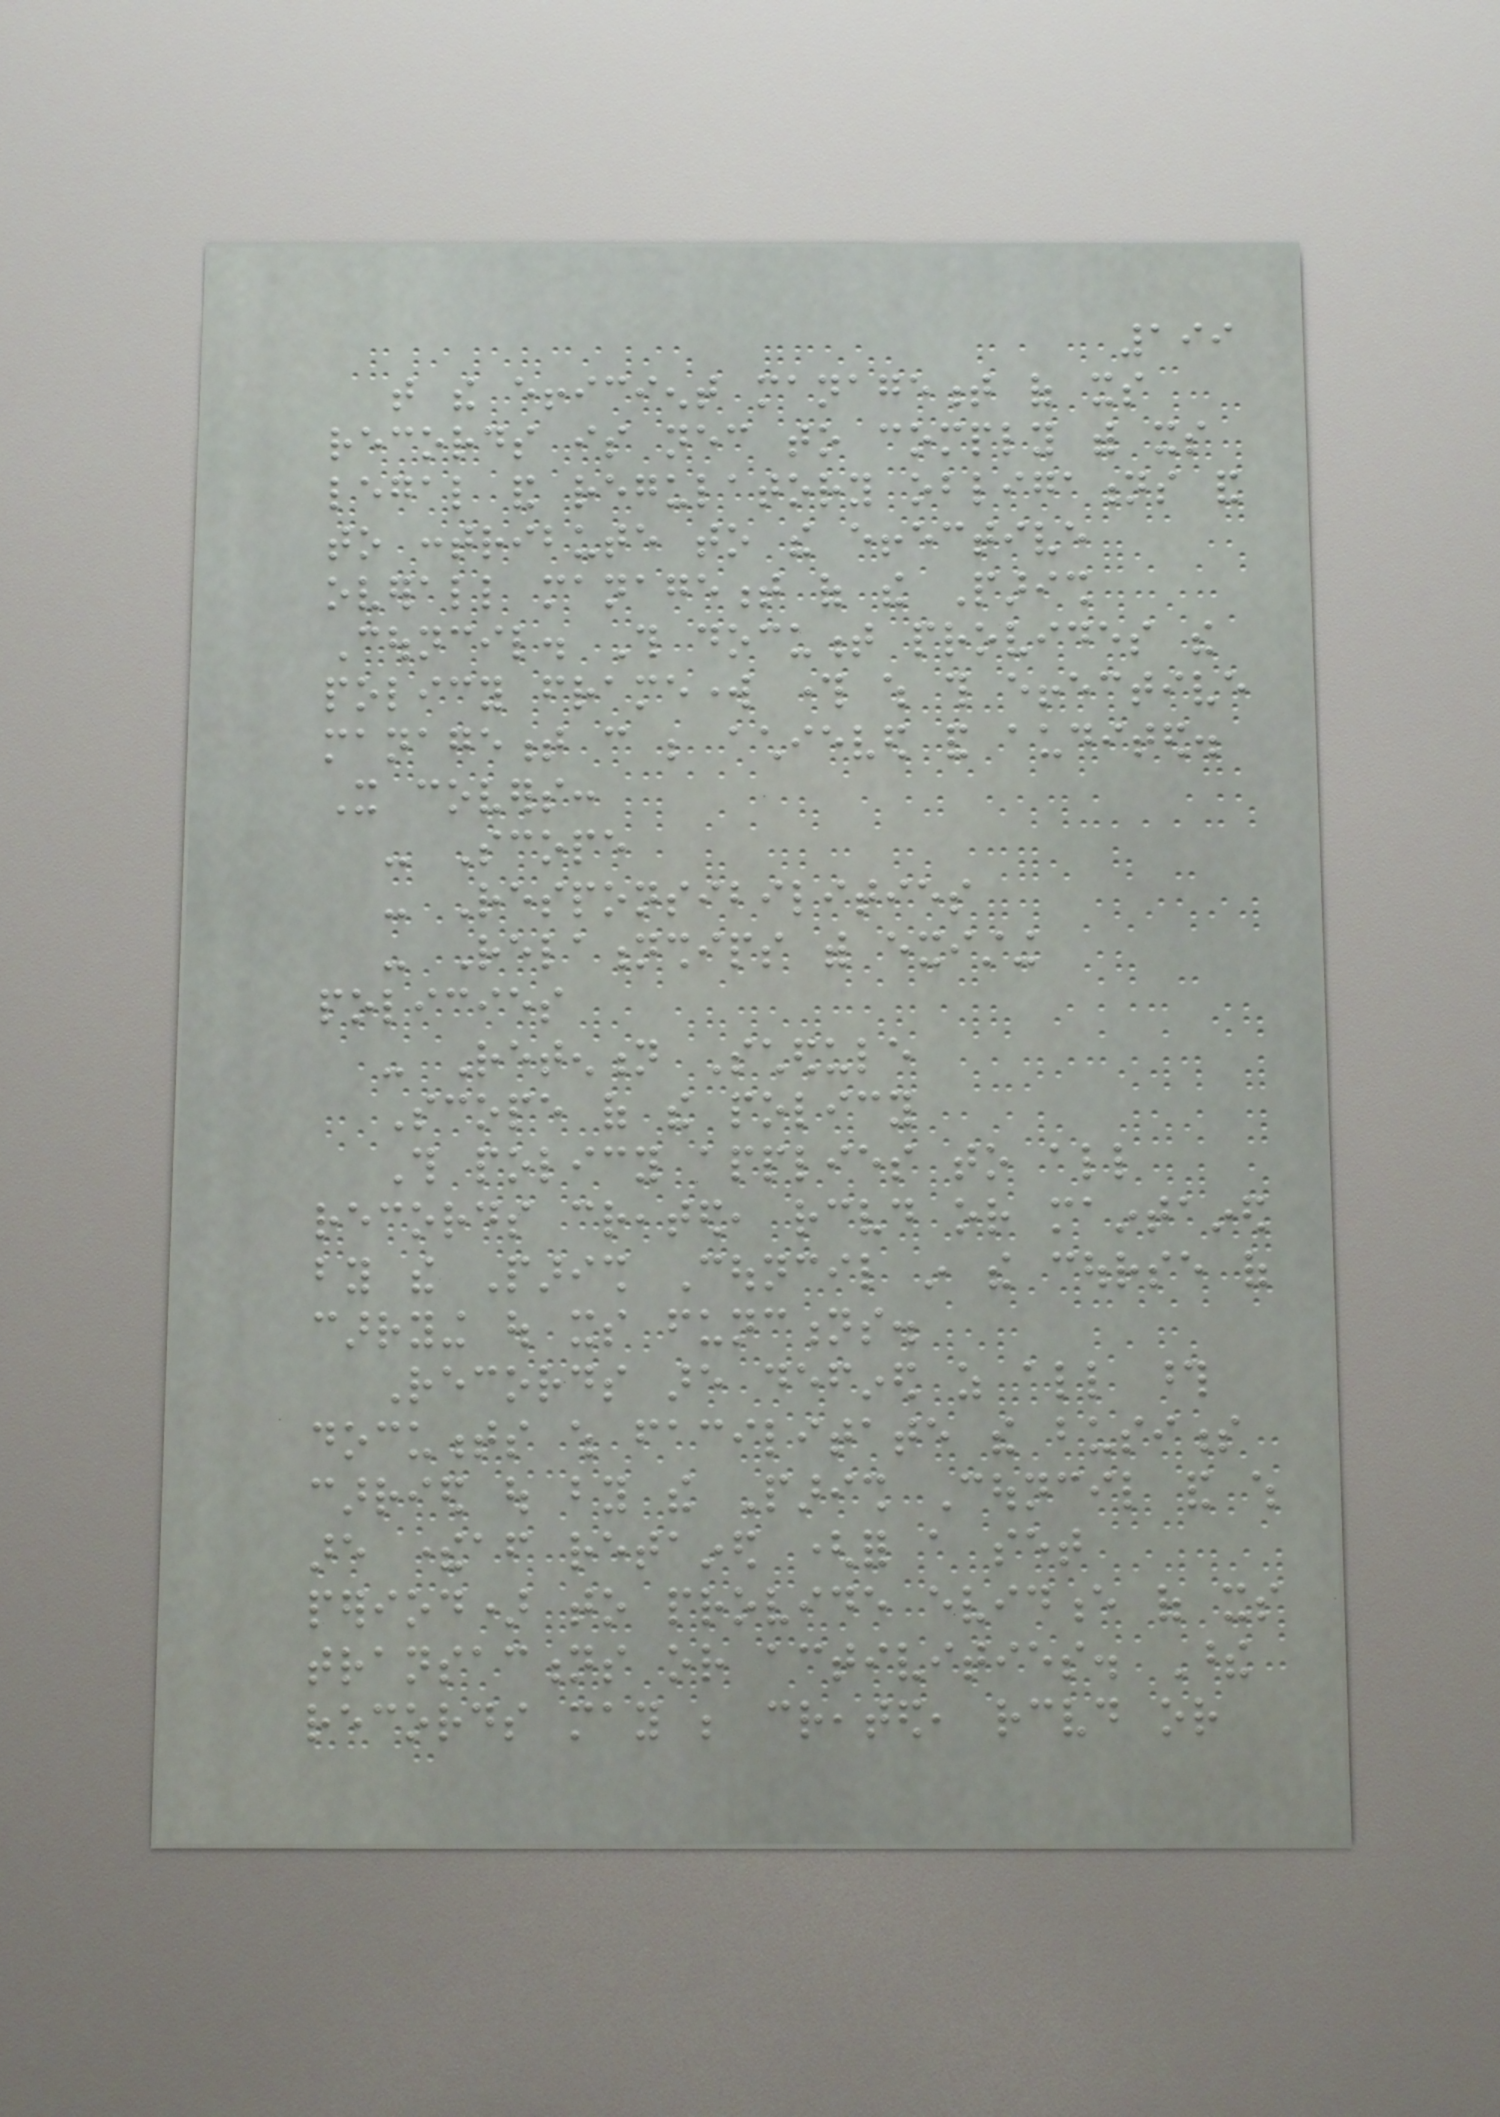199
that the efficient management of its
records is necessary to comply with its
legal and regulatory obligations and
to contribute to the effective
overall management of the Parish
Council. This document provides the
policy framework through which this effective
management can be achieved and audited.
It covers:
- Scope
- Responsibilities
- Relationships with existing
policies
- Retention Schedule
Scope of the policy
This policy applies to all
records created, received or maintained
by the Parish Council in the course of
carrying out its functions.
Records are defined as all those
documents which facilitate the business
carried out by the Parish Council and which
are thereafter retained (for a set
period) to provide evidence of its
transactions or activities. These
records may be created, received or
